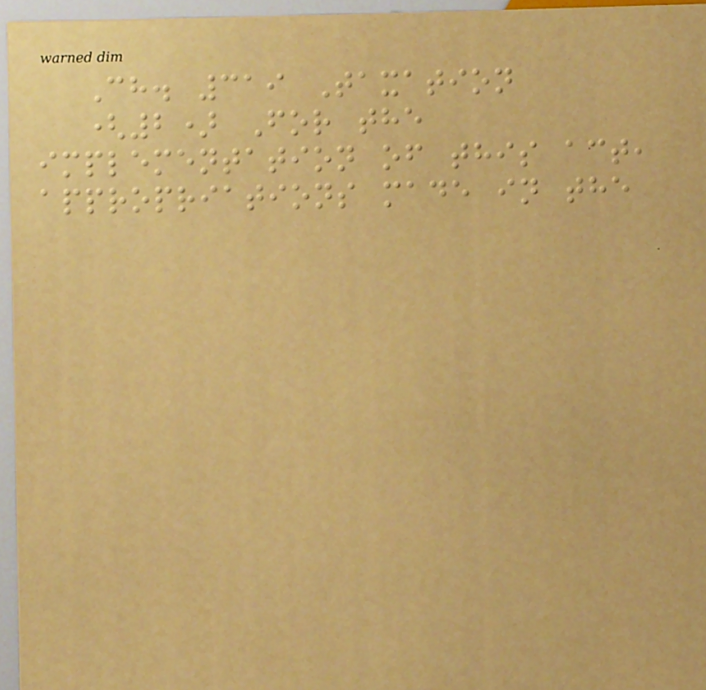Ch. 319 Taxation
(2) For the
implementation of this act,
appropriations made in the
